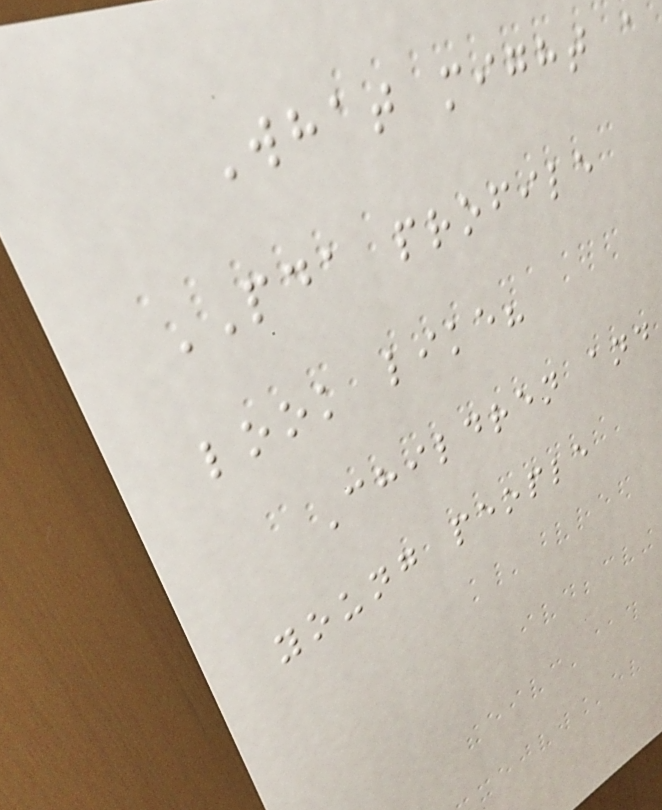What might a
PDA profile
look like?
Children and
young people
